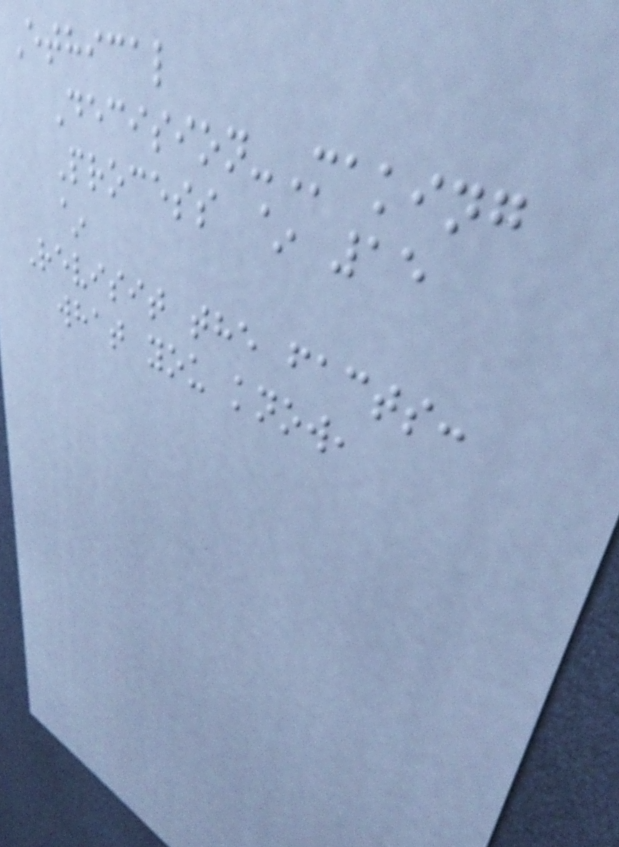Ethical
Decision-Making
Process ~ 15
~
Revisit the facts:
what you know,
